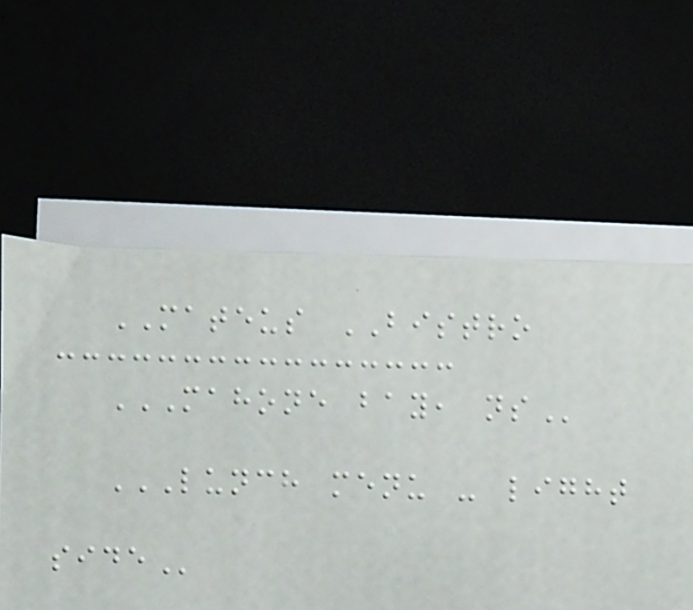MATEUS BISTRO
MAHONE BAY, NS
LUNCH MENU - LIGHT
SIDE
